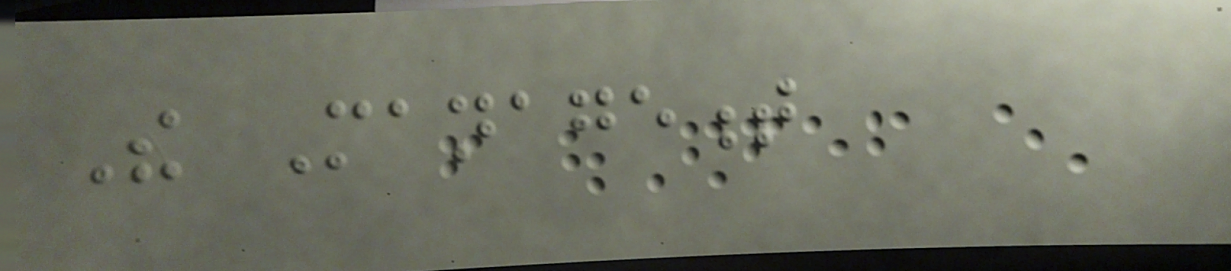The Management
